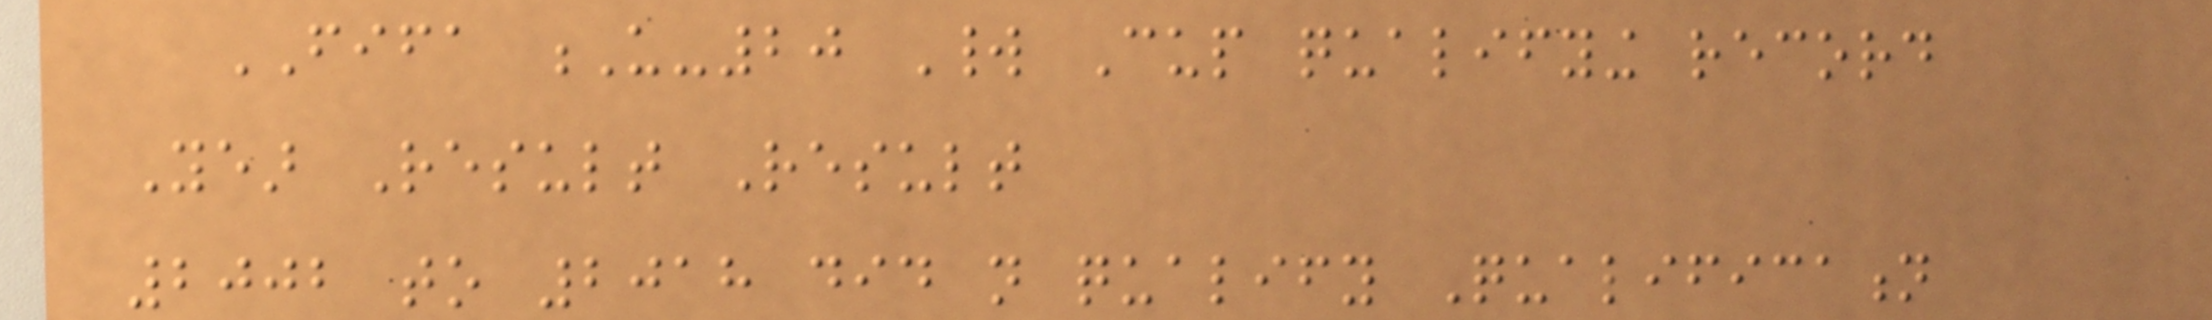FIFA U-20 World Cup qualifying record
Year Result Result
2002 to 2018 did not qualify Qualification
